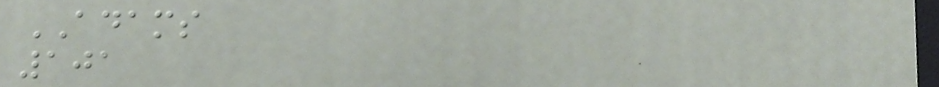ADAMS
101
